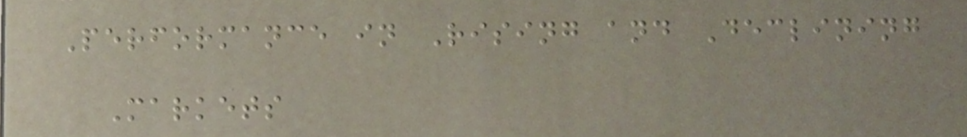Performance in Rising and Declining
Markets
